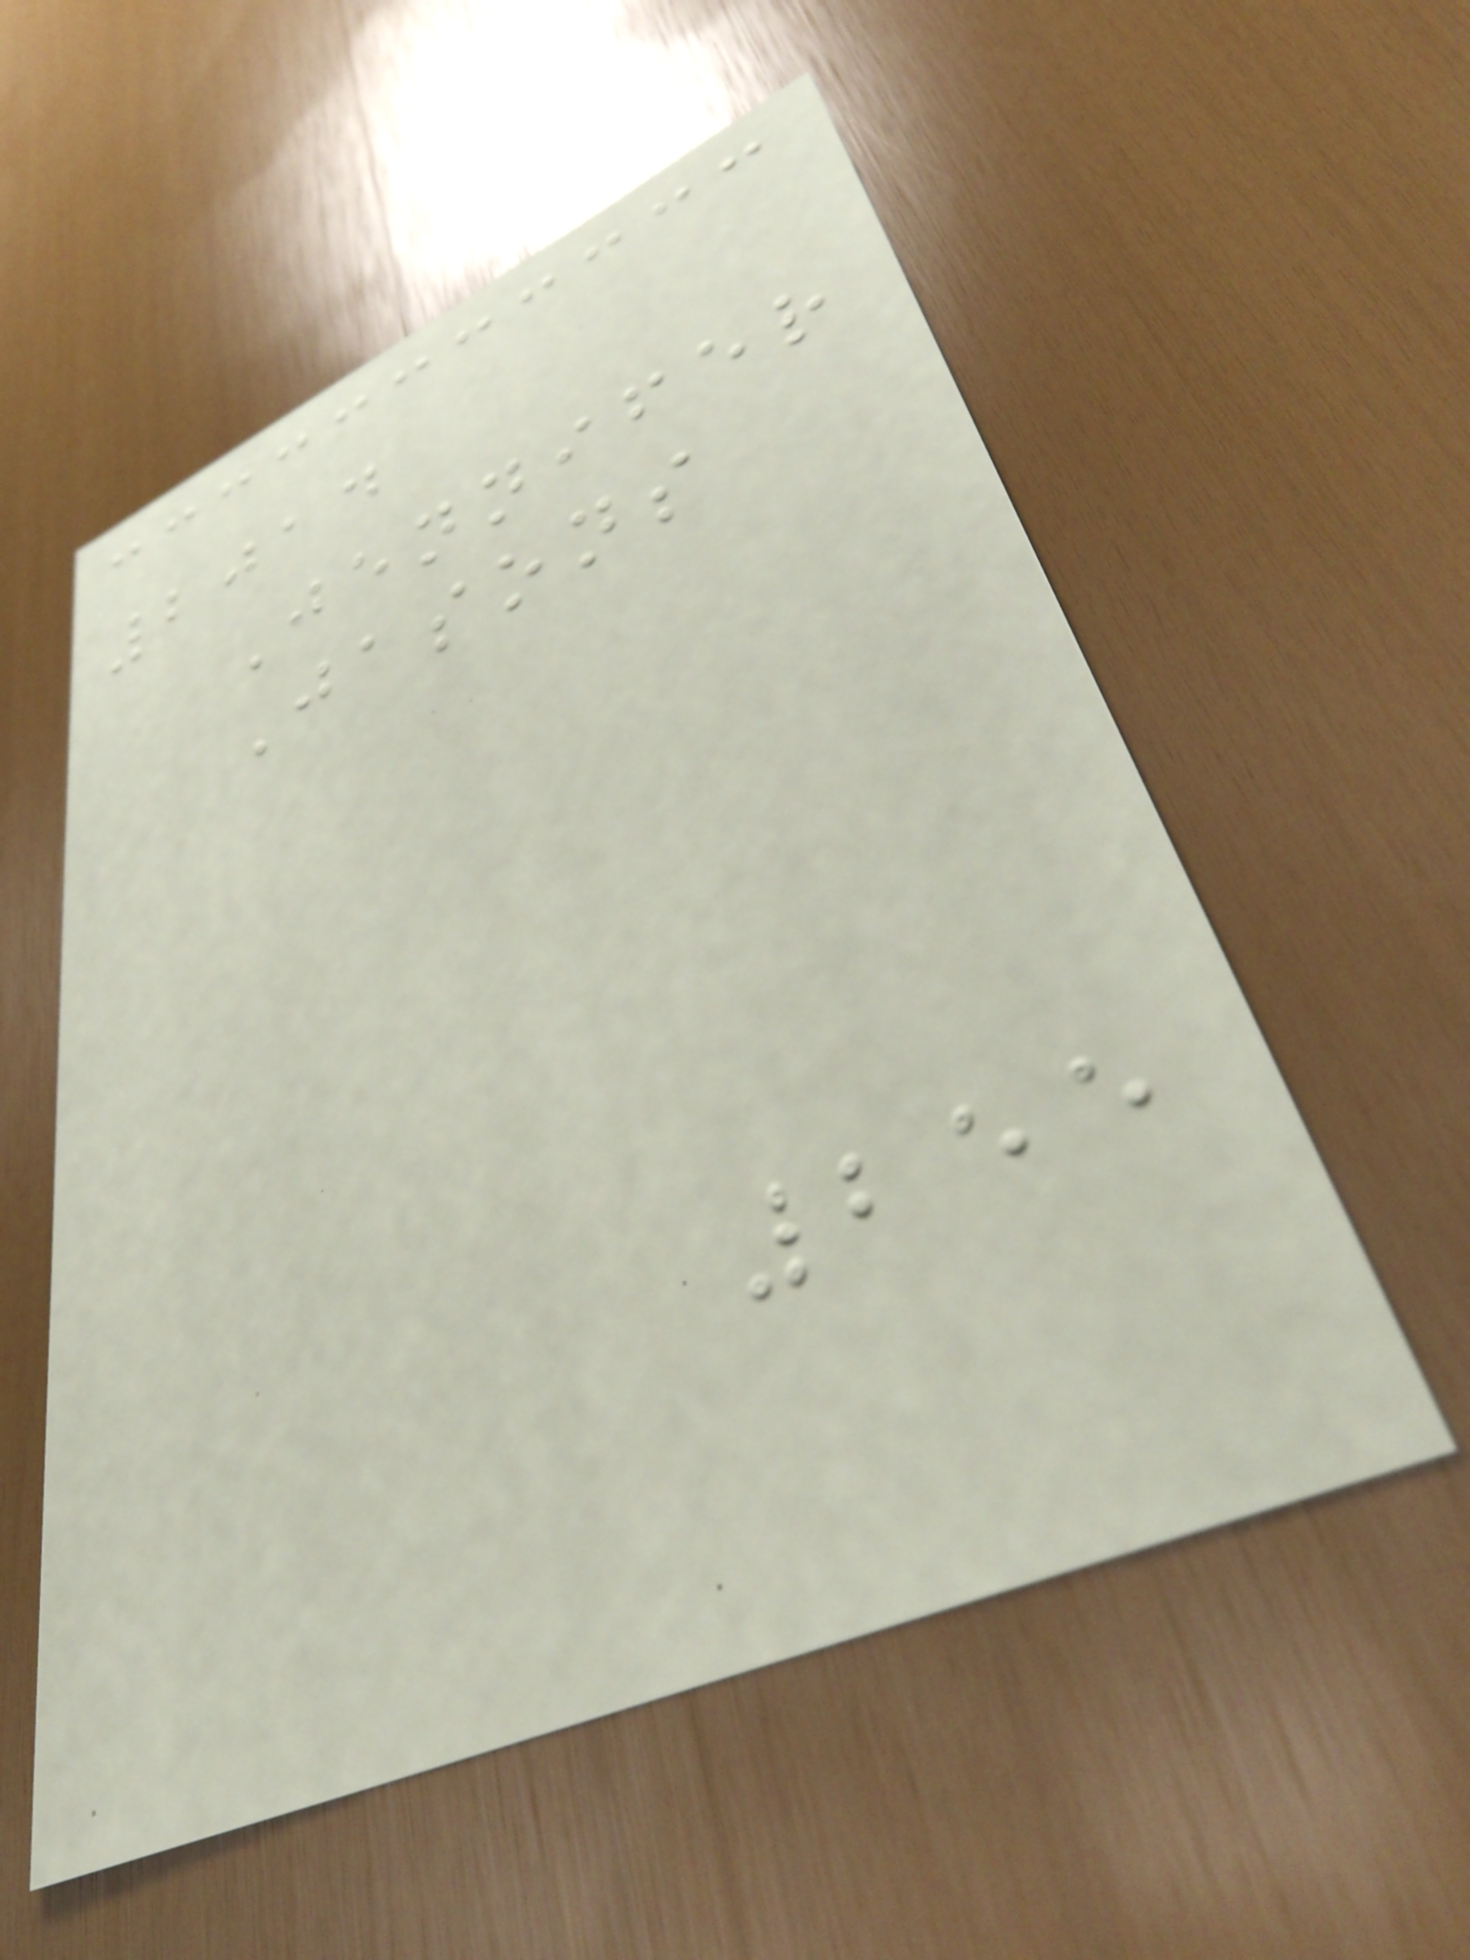2014
Jennifer
Jasons
255
